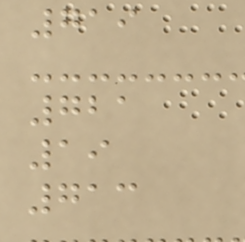719
721
19
713
